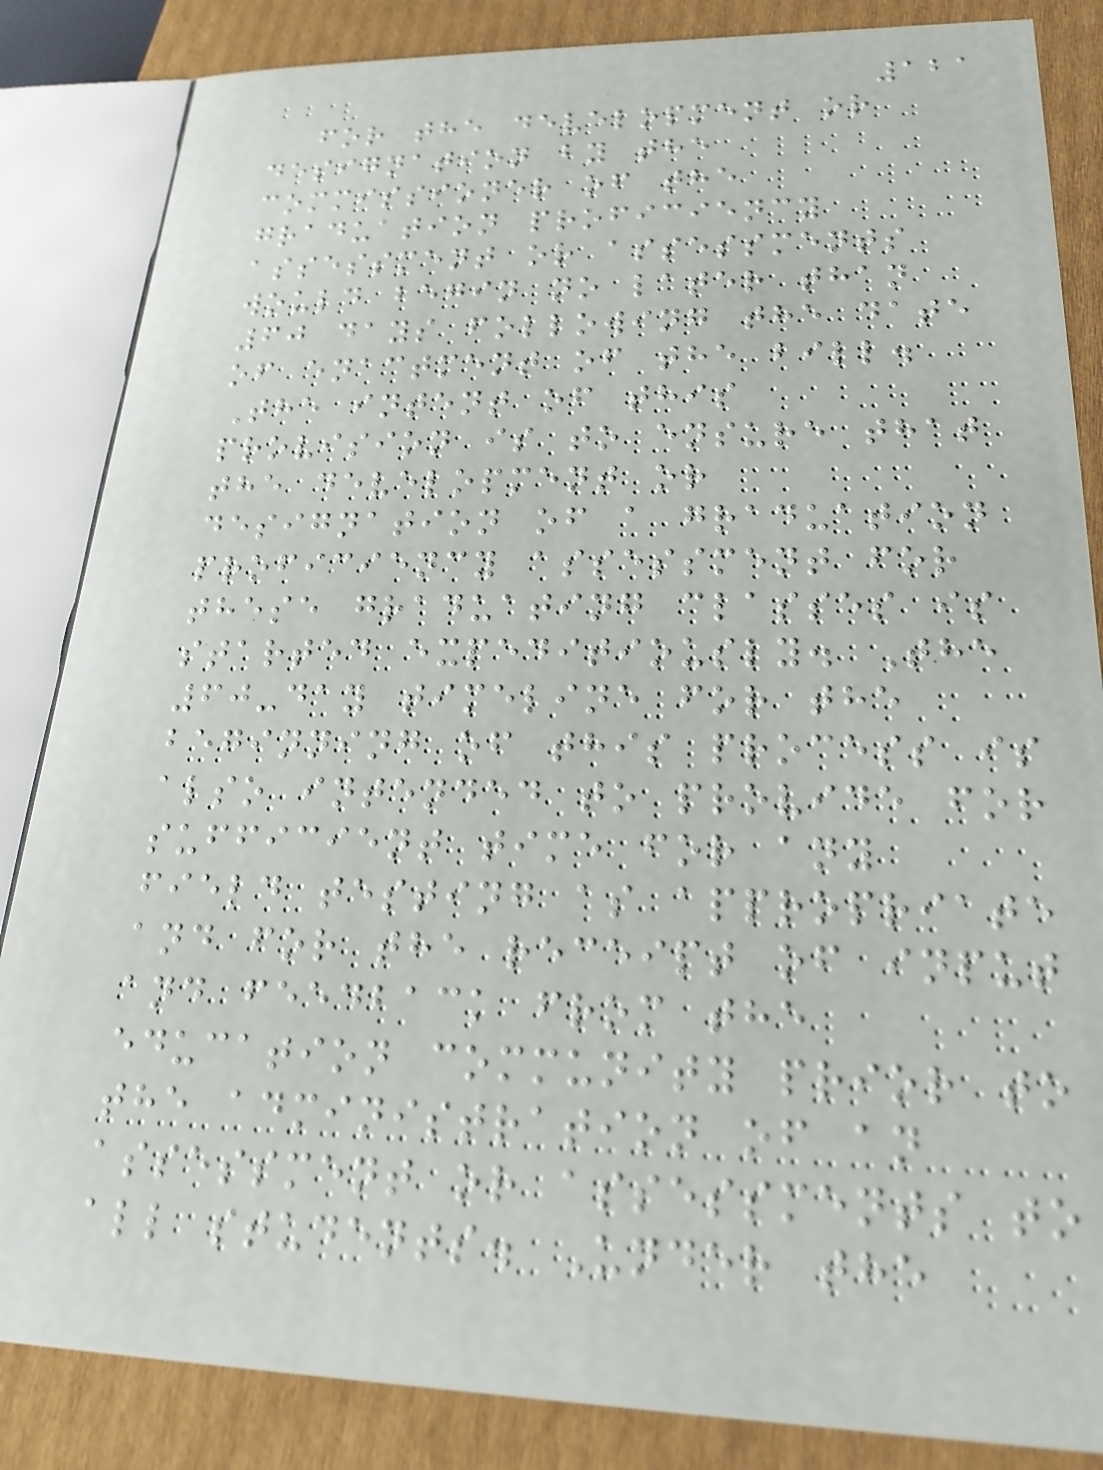121
for the development or
designation by the
commissioner of the
graduation proficiency
assessment or assessments
would begin no later than
60 days following the date
of enactment of the bill.
The intent of this
provision is to ensure that
the development or
designation of a graduation
proficiency assessment for
these graduating classes is
started expeditiously. The
60-day timeline for the
beginning of this process is
also intended to provide for
sufficient time for any
field testing as appropriate
and for the receipt of input
and feedback from the
education community prior to
the administration of an
assessment or assessments to
all students. Under the
